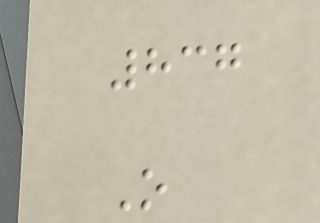837
O
